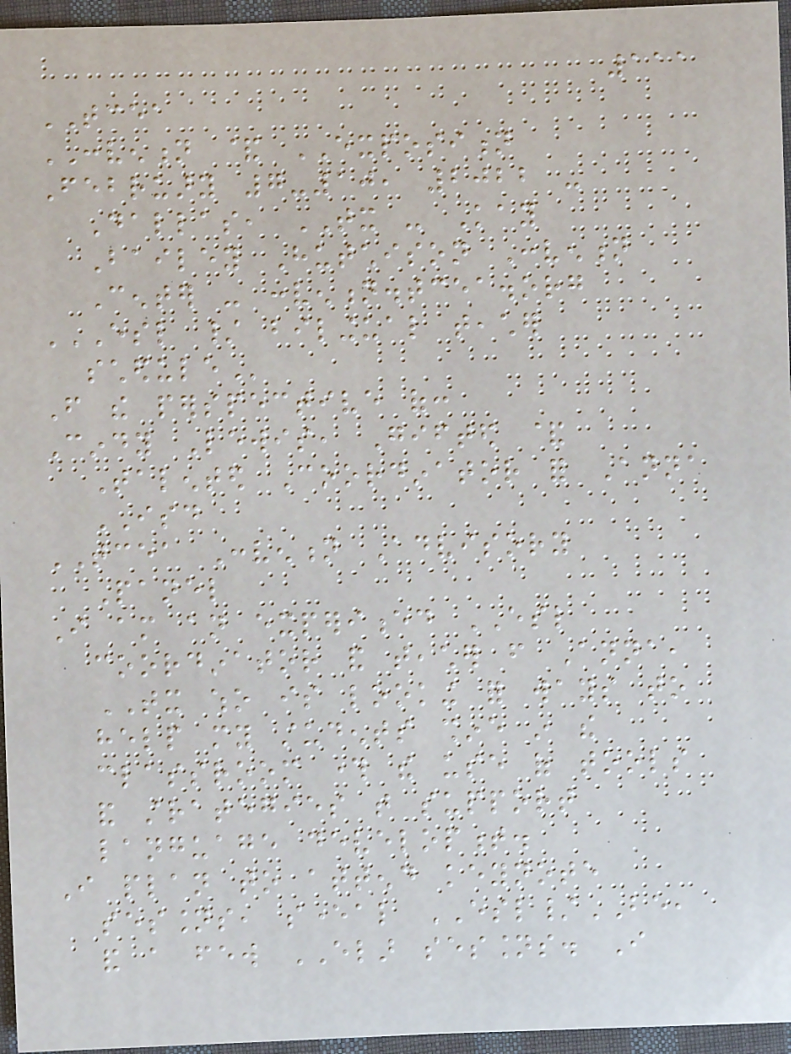111
TCEA
CONVENTION & EXPOSITION
February 7-10, 2022 -
Dallas, TX - Kay
Bailey Hutchison Convention
Center - convention.tcea.org
ESL / BILINGUAL TEACHER
SCHEDULE
From the perspective of:
Cindy Lewis, Gifted &
Talented Coordinator for Anna
ISD
TCEA Convention Advisory
Panel
I am an experienced ESL
coordinator and teacher from Anna,
TX who is looking for ways to
help my students shine in the
classroom through the use of tools
and strategies that support
language development.
I plan to attend keynote
sessions, several ESL/BE,
and a few ELAR sessions. I
